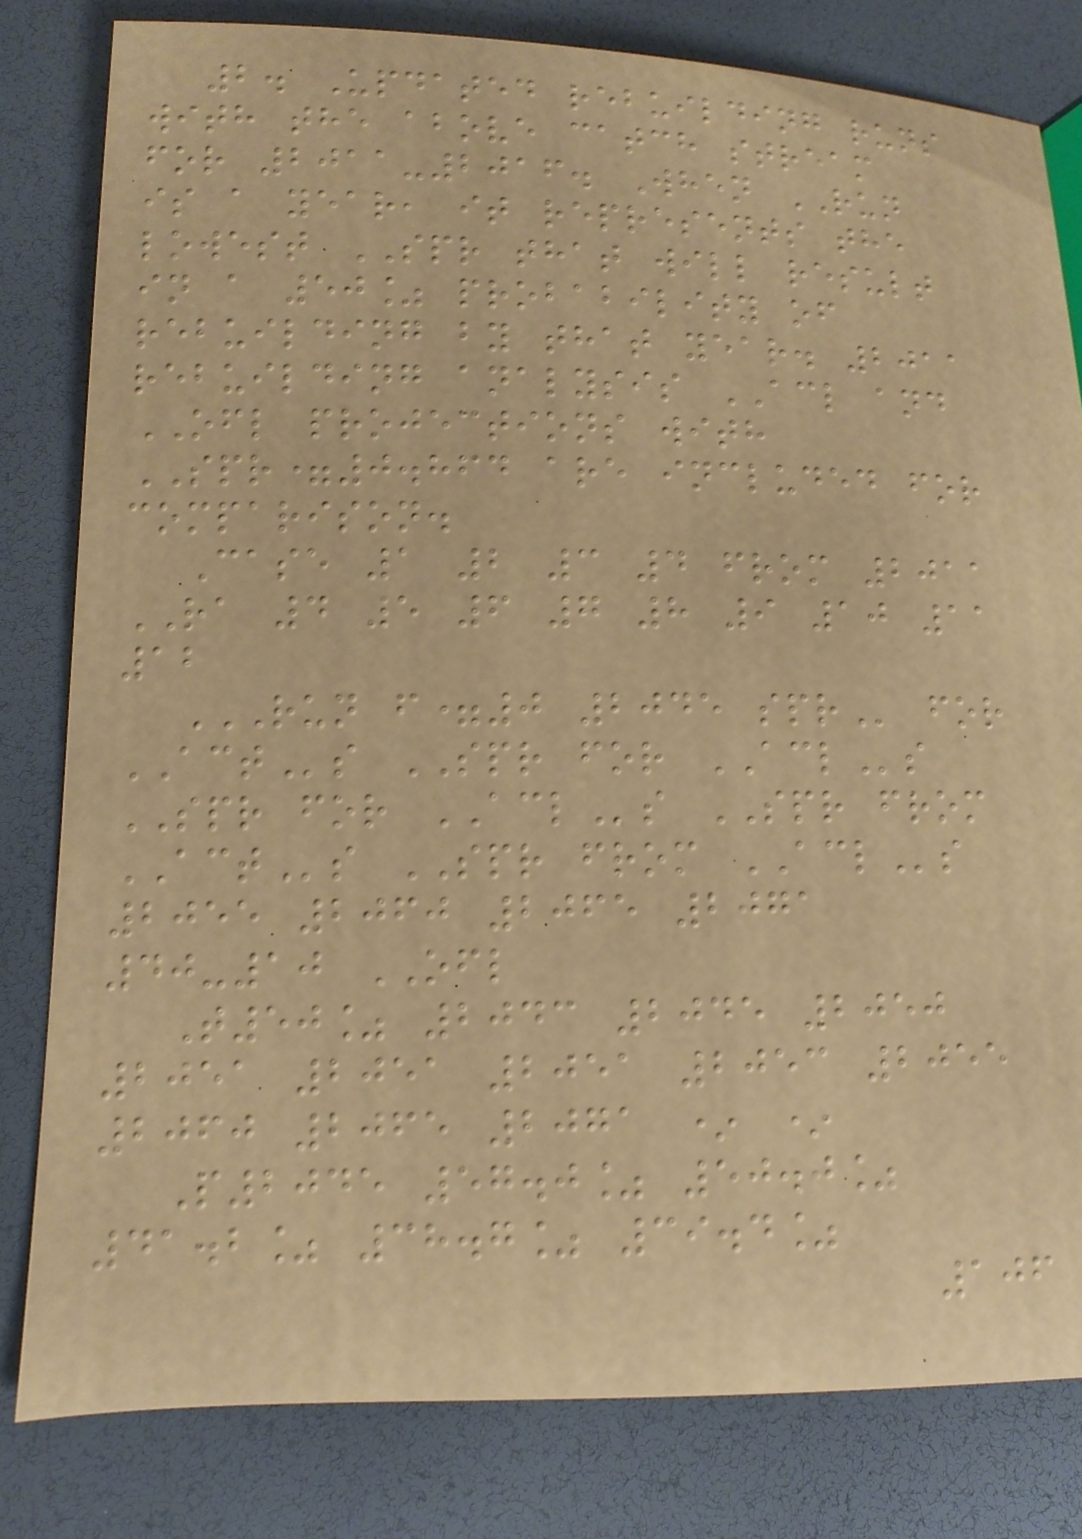2. Updated rebuilding runs
with the above catch stream
for 2011-2016. When RUN
is a year, it represents the
lowest SPR that will result
in a 50% probability of
rebuilding by that year. 2011
rebuilding analysis ACL and
OFL projections with
SPR=0.864 are included for
comparison.
Case 1 2 3 4 from 2011
RA 4 5 6 7 8 9 10 11
12
RUN F=0 2045 SPR for
ACTs SPR for ACLs
SPR for ACLs SPR from
ACTs SPR from ACLs
2055 2060 2065 2071
40-10 OFL
T50% 2043 2045 2050
2051 2051 2051 2053 2055
2060 2065 2071 * *
P2045 57.0% 50.0%
41.2% 38.7% 39.4%
106
